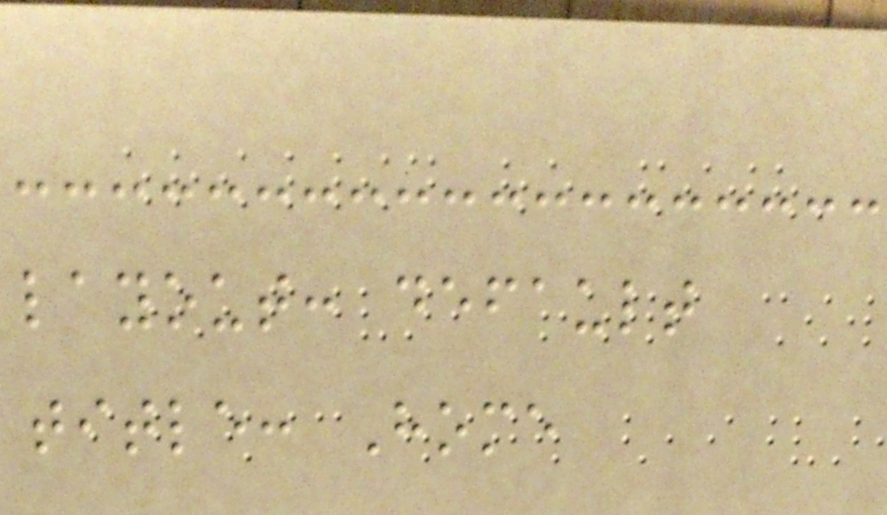layout: default
title: Home
